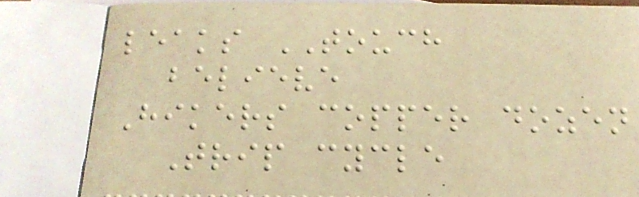leaks TOUCH
believe
Hikers copper dozen
Trip cycle
